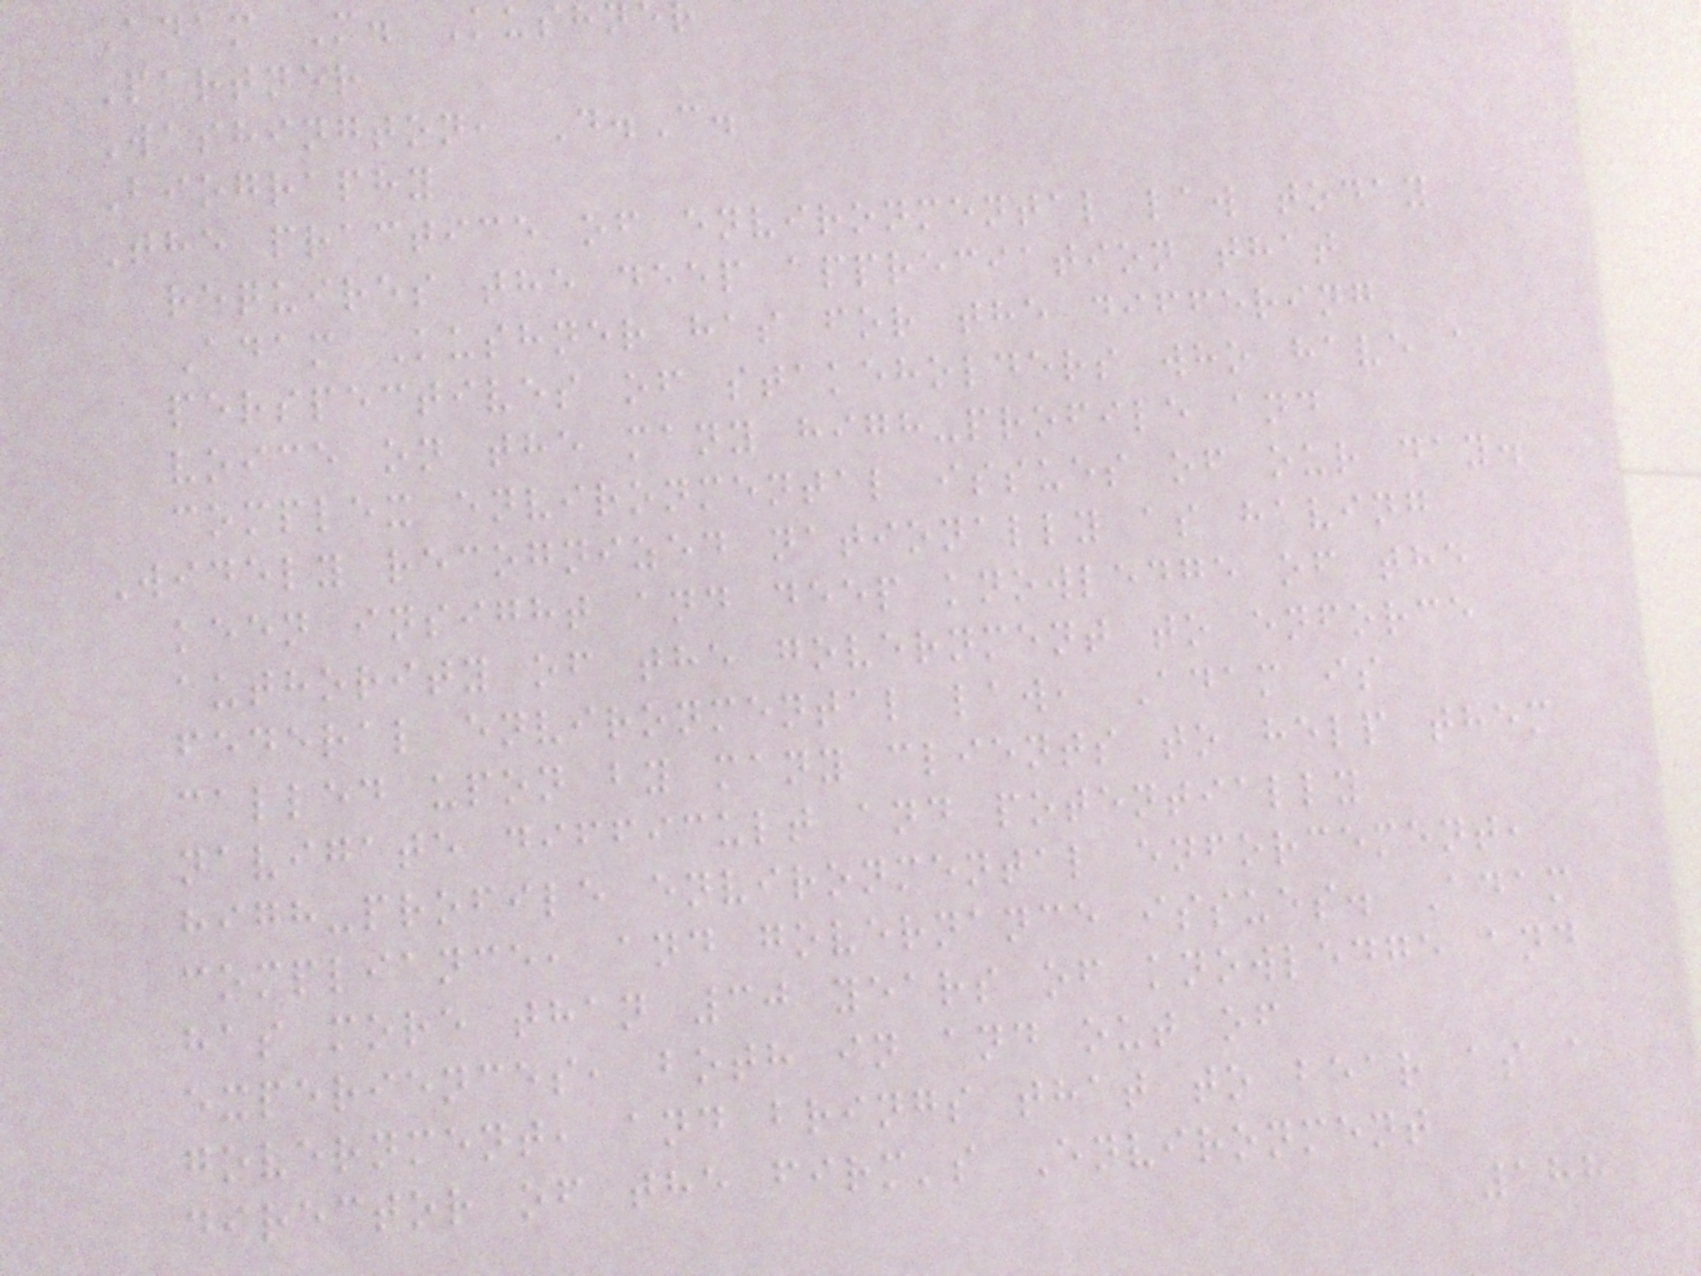Adam M. Kushn
Partner
Washington, D.C.
Biography
The practice of environmental law today
requires the deep appreciation that
Adam Kushner has for the differing
perspectives of stakeholders who have a
voice on the many high-profile and
complex environmental issues of our day.
Widely recognized nationally as having
keen insight and deep knowledge of the
authority of the government to enforce
federal environmental law, Adam is
called upon by many clients to help them
navigate difficult and potentially
high-profile environmental enforcement,
compliance, and governance issues. Adam
has more than 30 years of knowledge and
experiences, both in and out of
government, and brings that to bear as a
director of the firm's Environment
188
